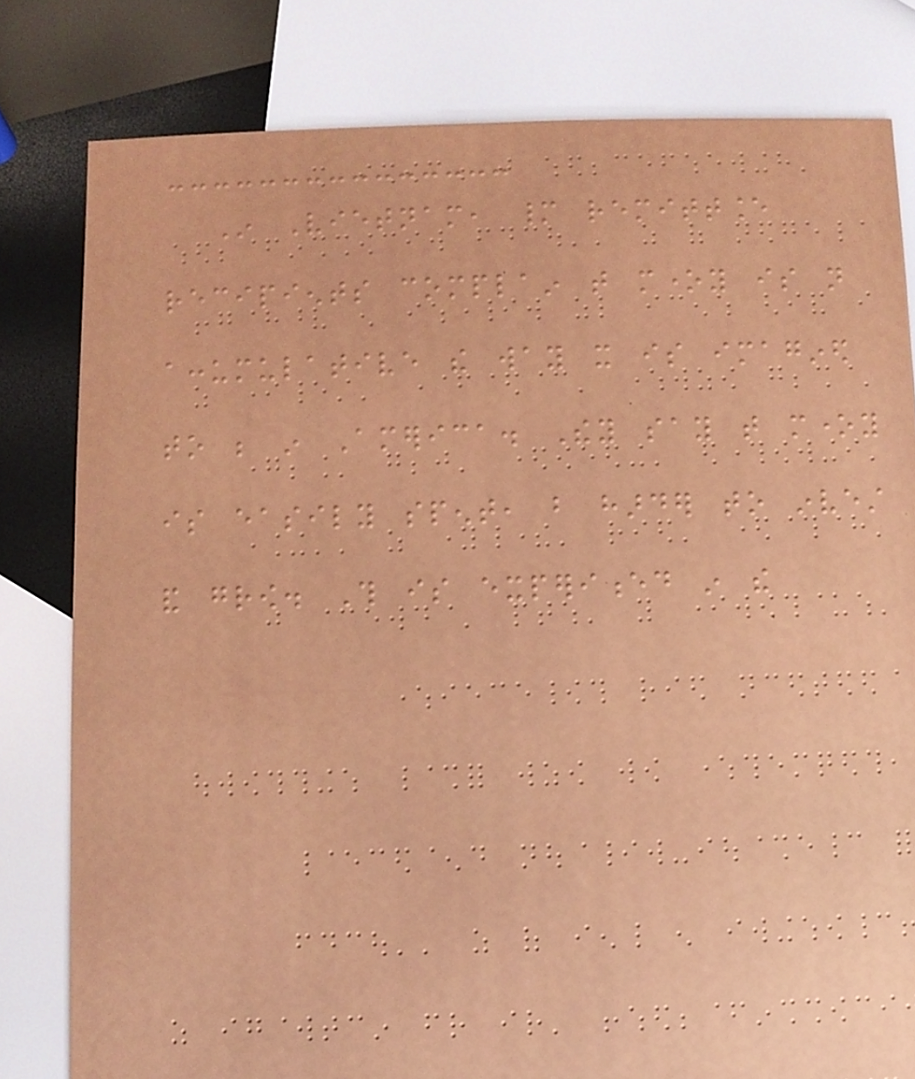In Vietnam, many remittance
recipients complain that money is not
accumulative the way it is imagined
to be in America. They say that money
is easily spent, but harder to invest
and grow. This is experienced in the
